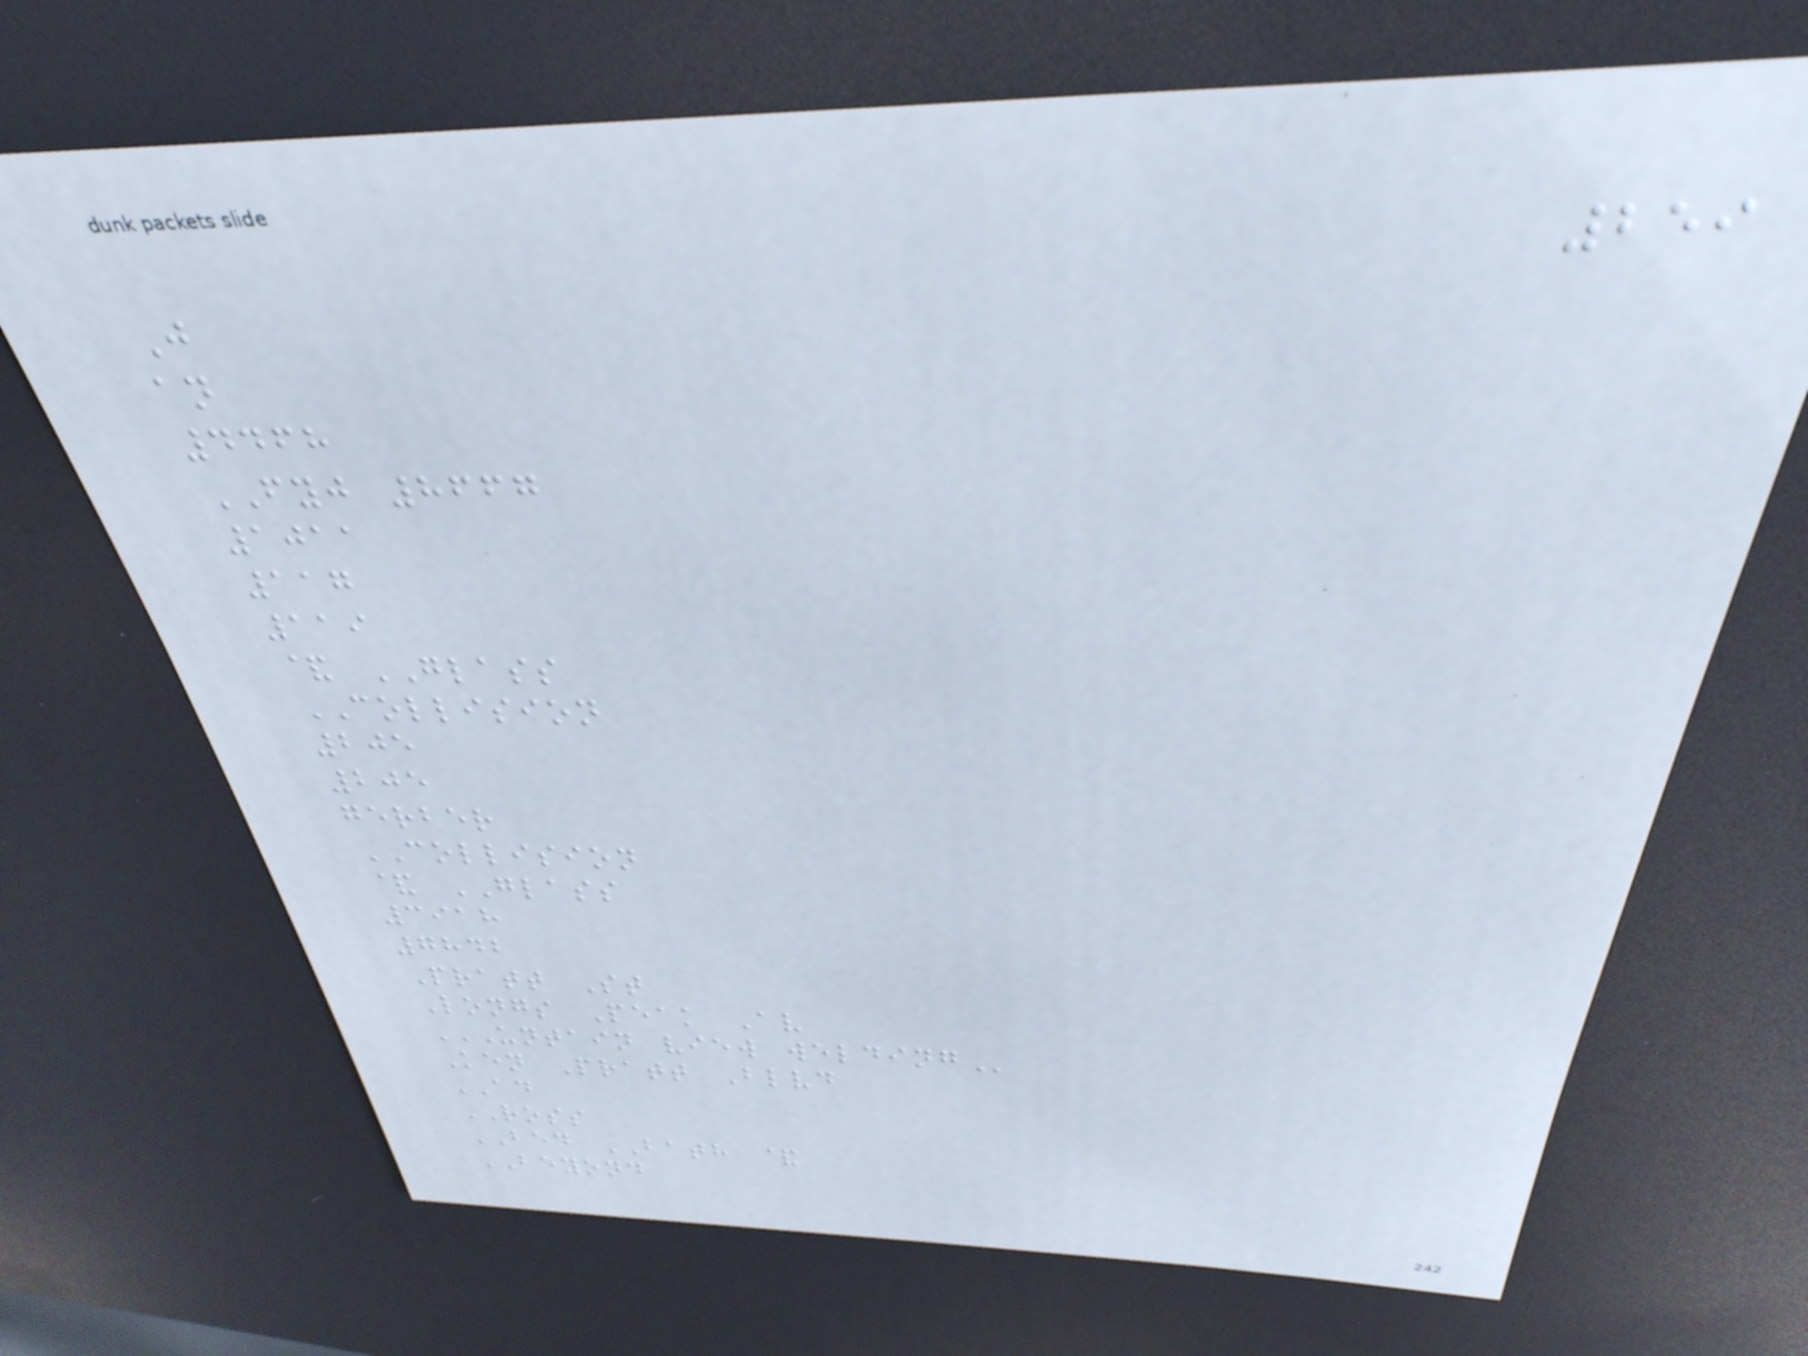259
J
an
4468
FYJ 8667
1011
117
119
& GLASS
COLLISION
205
205
gerber
COLLISION
& GLASS
3918
7842
Pratt St
Longs Peak Av
UNTAIN VIEW WELDING
Ken Pratt Blvd
AD
ROSS
BED BATH &
BEYOND
